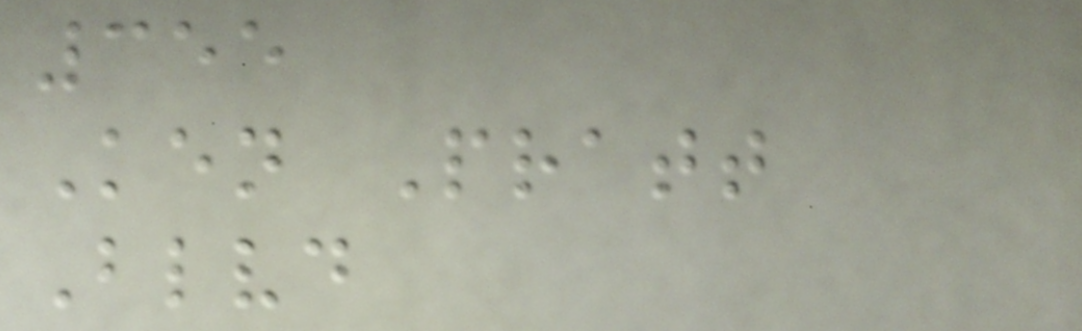355
Ken Pratt
Blvd
